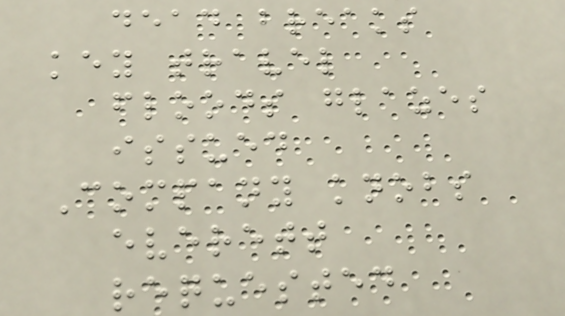dead breaks
key travel
floods glazes
issued
Company knobs
everett
requested
